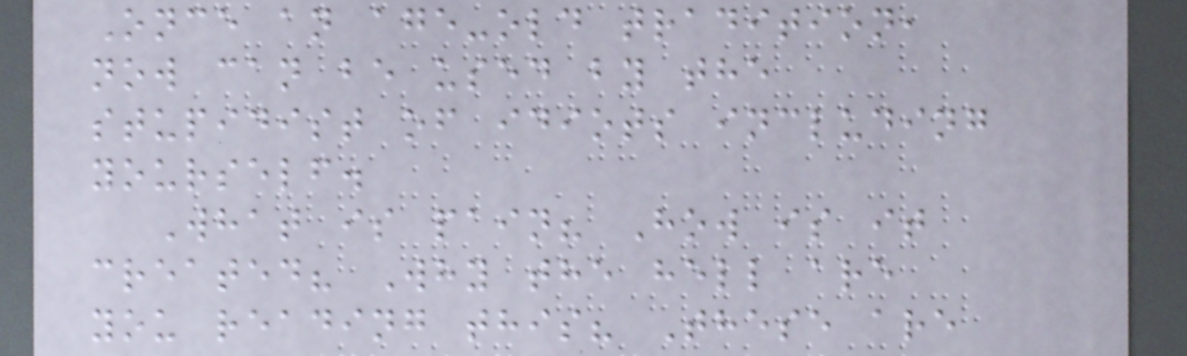Once an age-old tradition,
now can be used by the
stupidist of idiots including
yourself.
What is pain? How is it
created? Why the hell are
you reading this? These are
